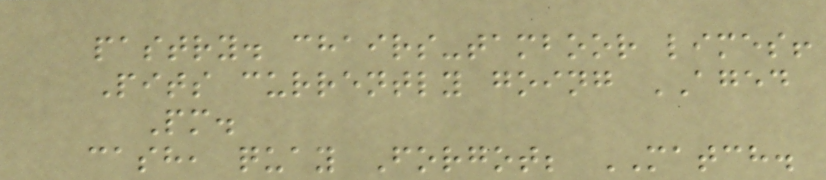pastry. chairs-tamboor limes!
Pits currently going AGED
Pm.
cash, quay Forgot; MATCH.
